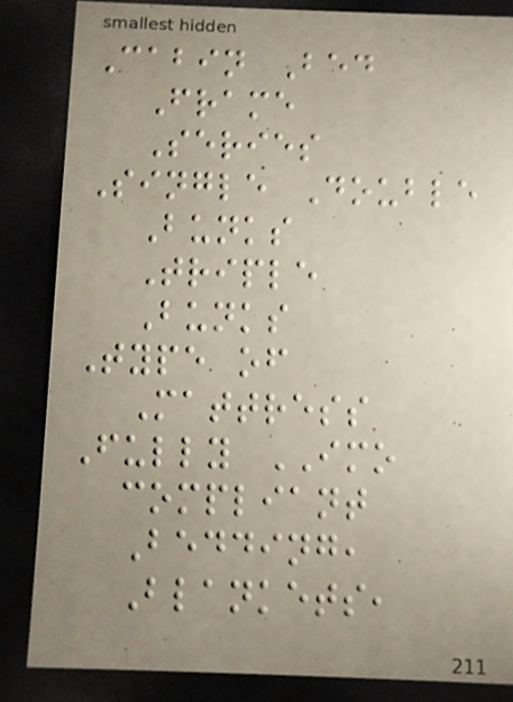Cabin Bed
Frame
Series
Single Double
Bunks
Triple
Bunks
Type of
Mattress
Fully IMO
compliant
Bedding,
Blankets,
